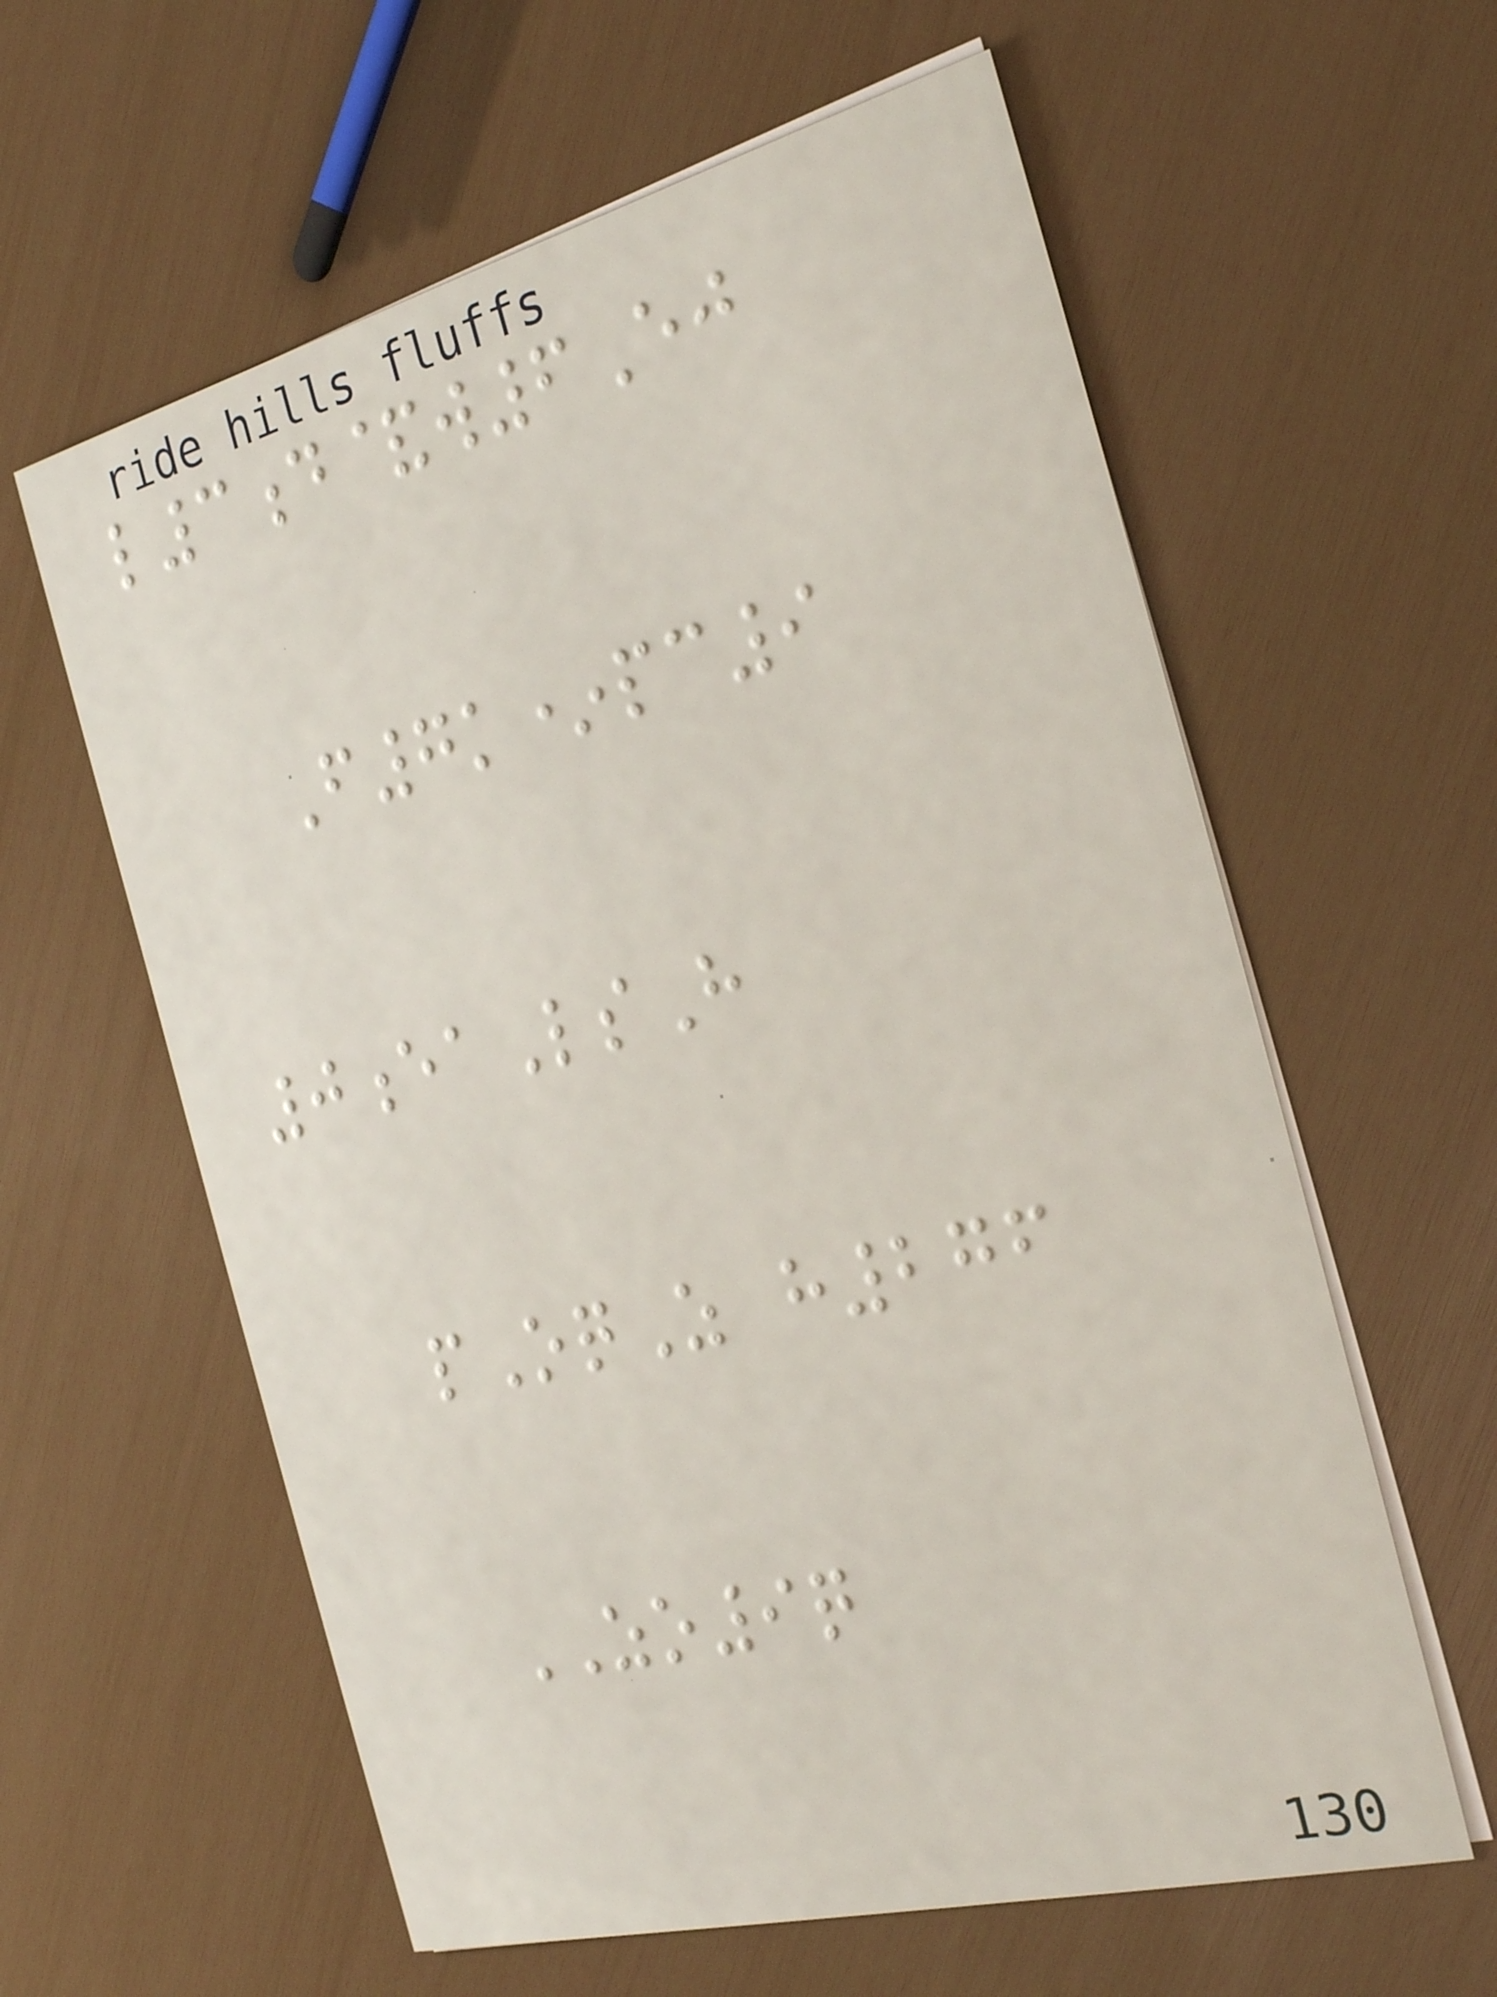l3d&w6Ej
F7k*pc9
0eaLsH
pOqZ h276
ZO9q
